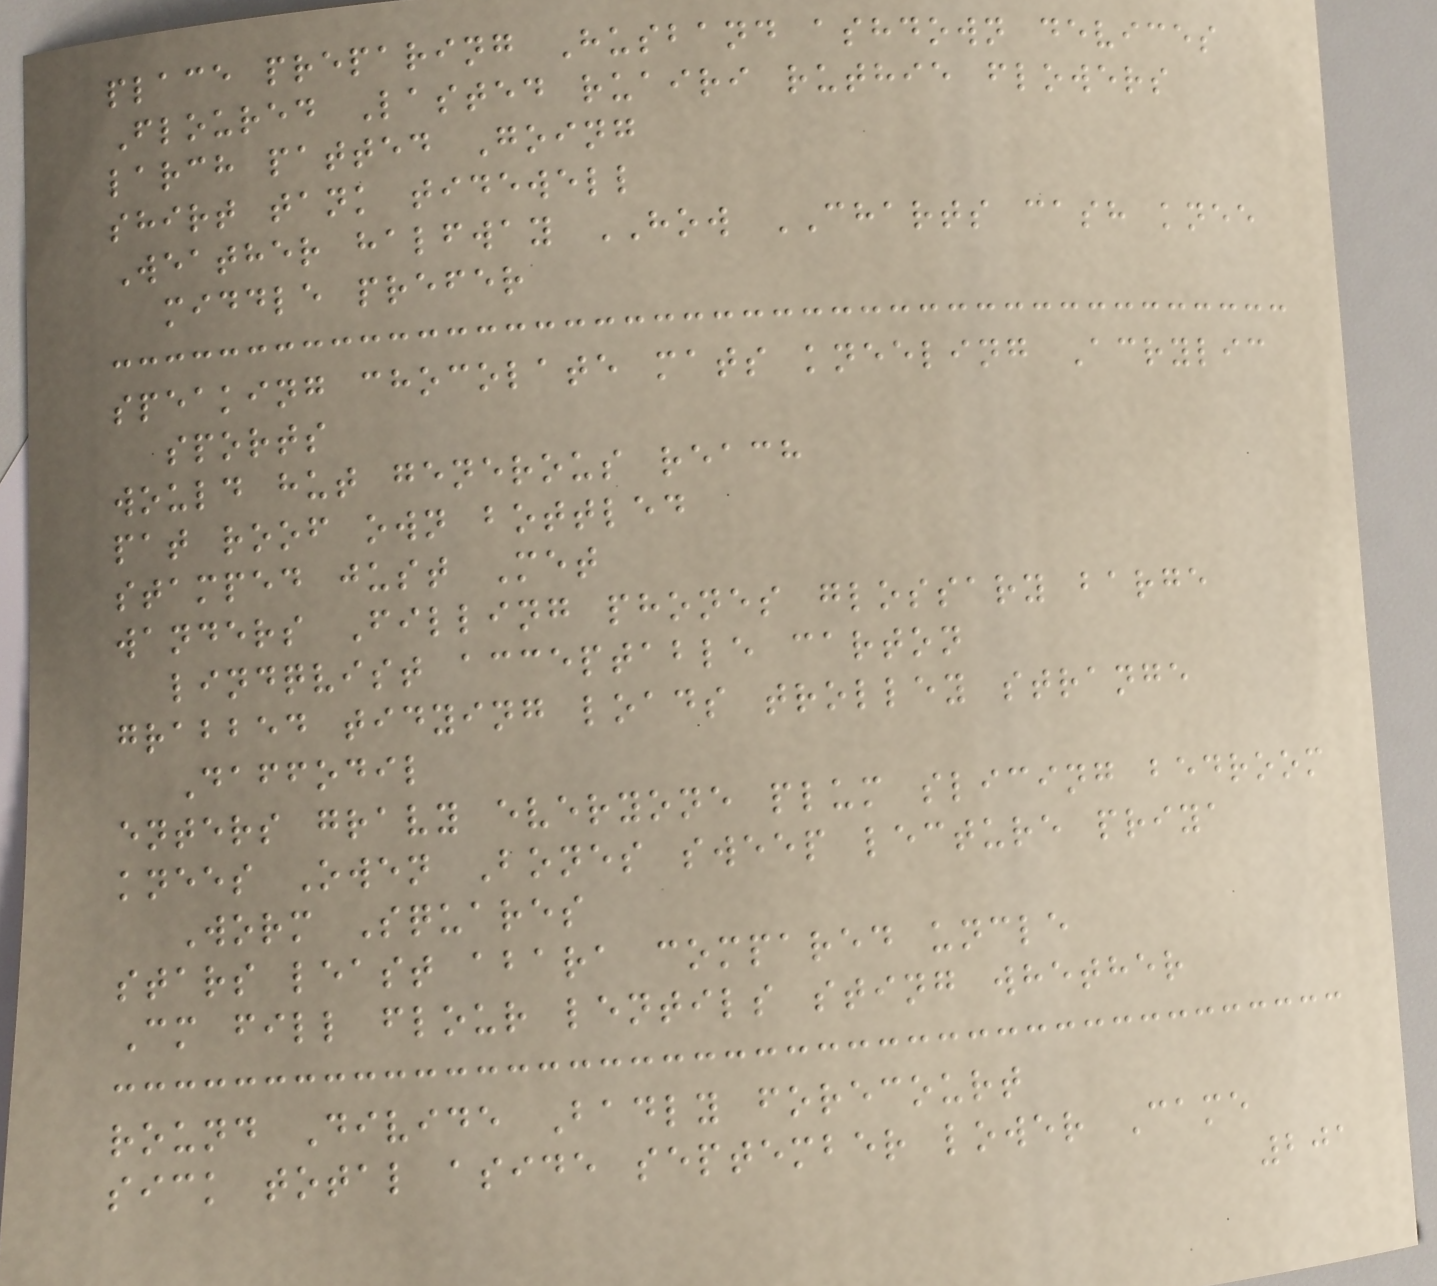place preparing Husband ashdown devices
Floured Lasted ruairi ruthie flowers
larch patted Going
shirt tank tidewell
Weather halfway HOW CHARTS cash knee
middle prefer
speaking chocolate mats kneeling Acrylic
sports
would hut generous reach
pat roof own bottled
stamped just Met
wanders Filling phones glossary barge
lindqvist acceptable carton
grabbed tidying loads trolley strange
Daffodil
enters gravy everyone plum slicing bedroom
knees Owen Bones sweep lecture priya
Worm Squares
stars least abara compared uncle
Cm fill flour lentils sting whether
round Divide Badly forecourt
sick total aside september lower Came
201
